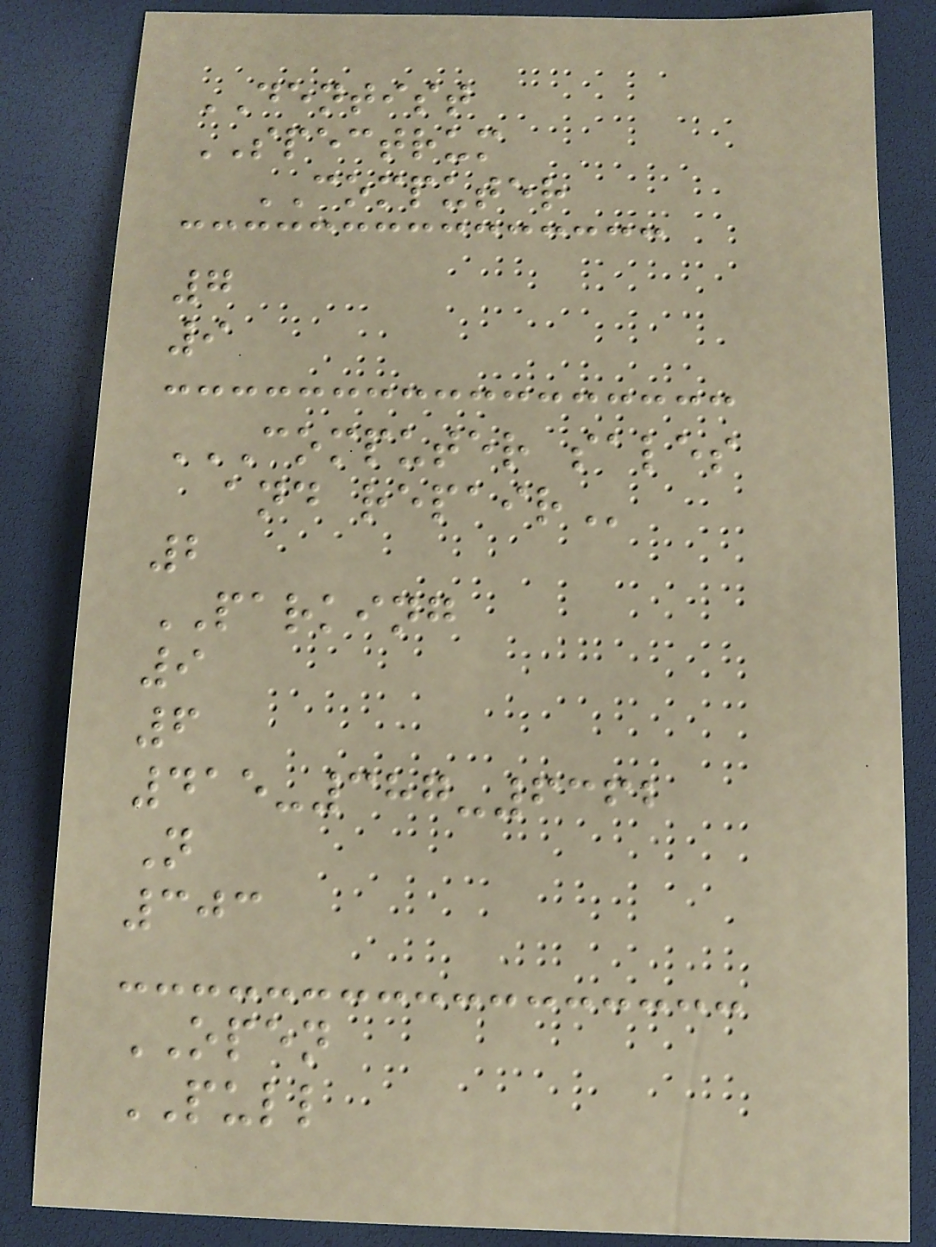DENTIST
SPECTRUM
COMPUTER
7
9
COMPUTER SALES
AND REPAIR
2
PARKING
9
6
415-387-6362
N
303
OPEN
PULL
